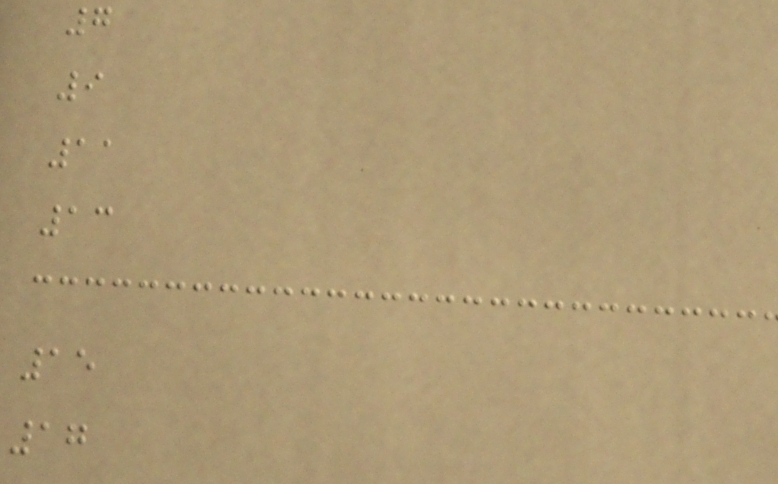7
9
11
13
15
17
